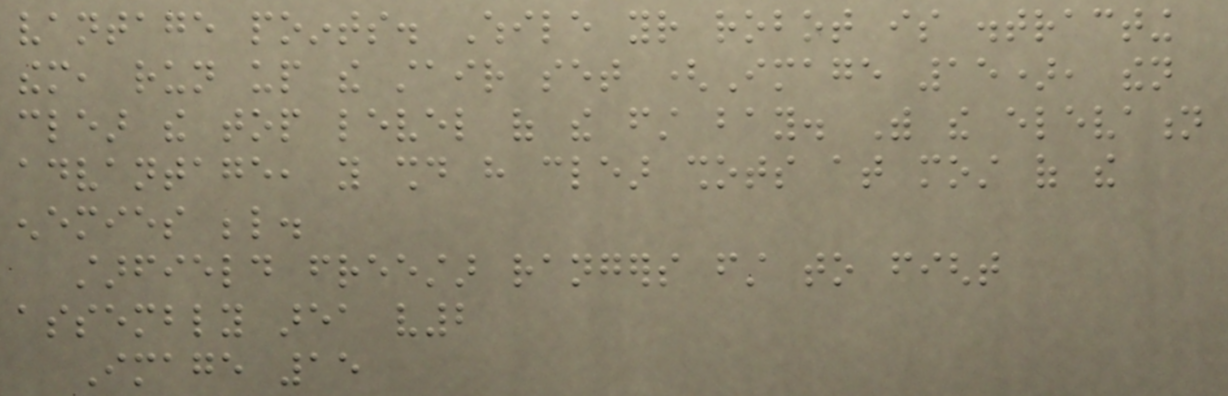vantage points. While your robot is distracting
them, run up the stair set (Image 15), then
clear the top level of the first bay. With the elevation
advantage, you should have clear shots at most of the
enemies below.
starfield freestar rangers first to fight
assembly area v2
Image 15
